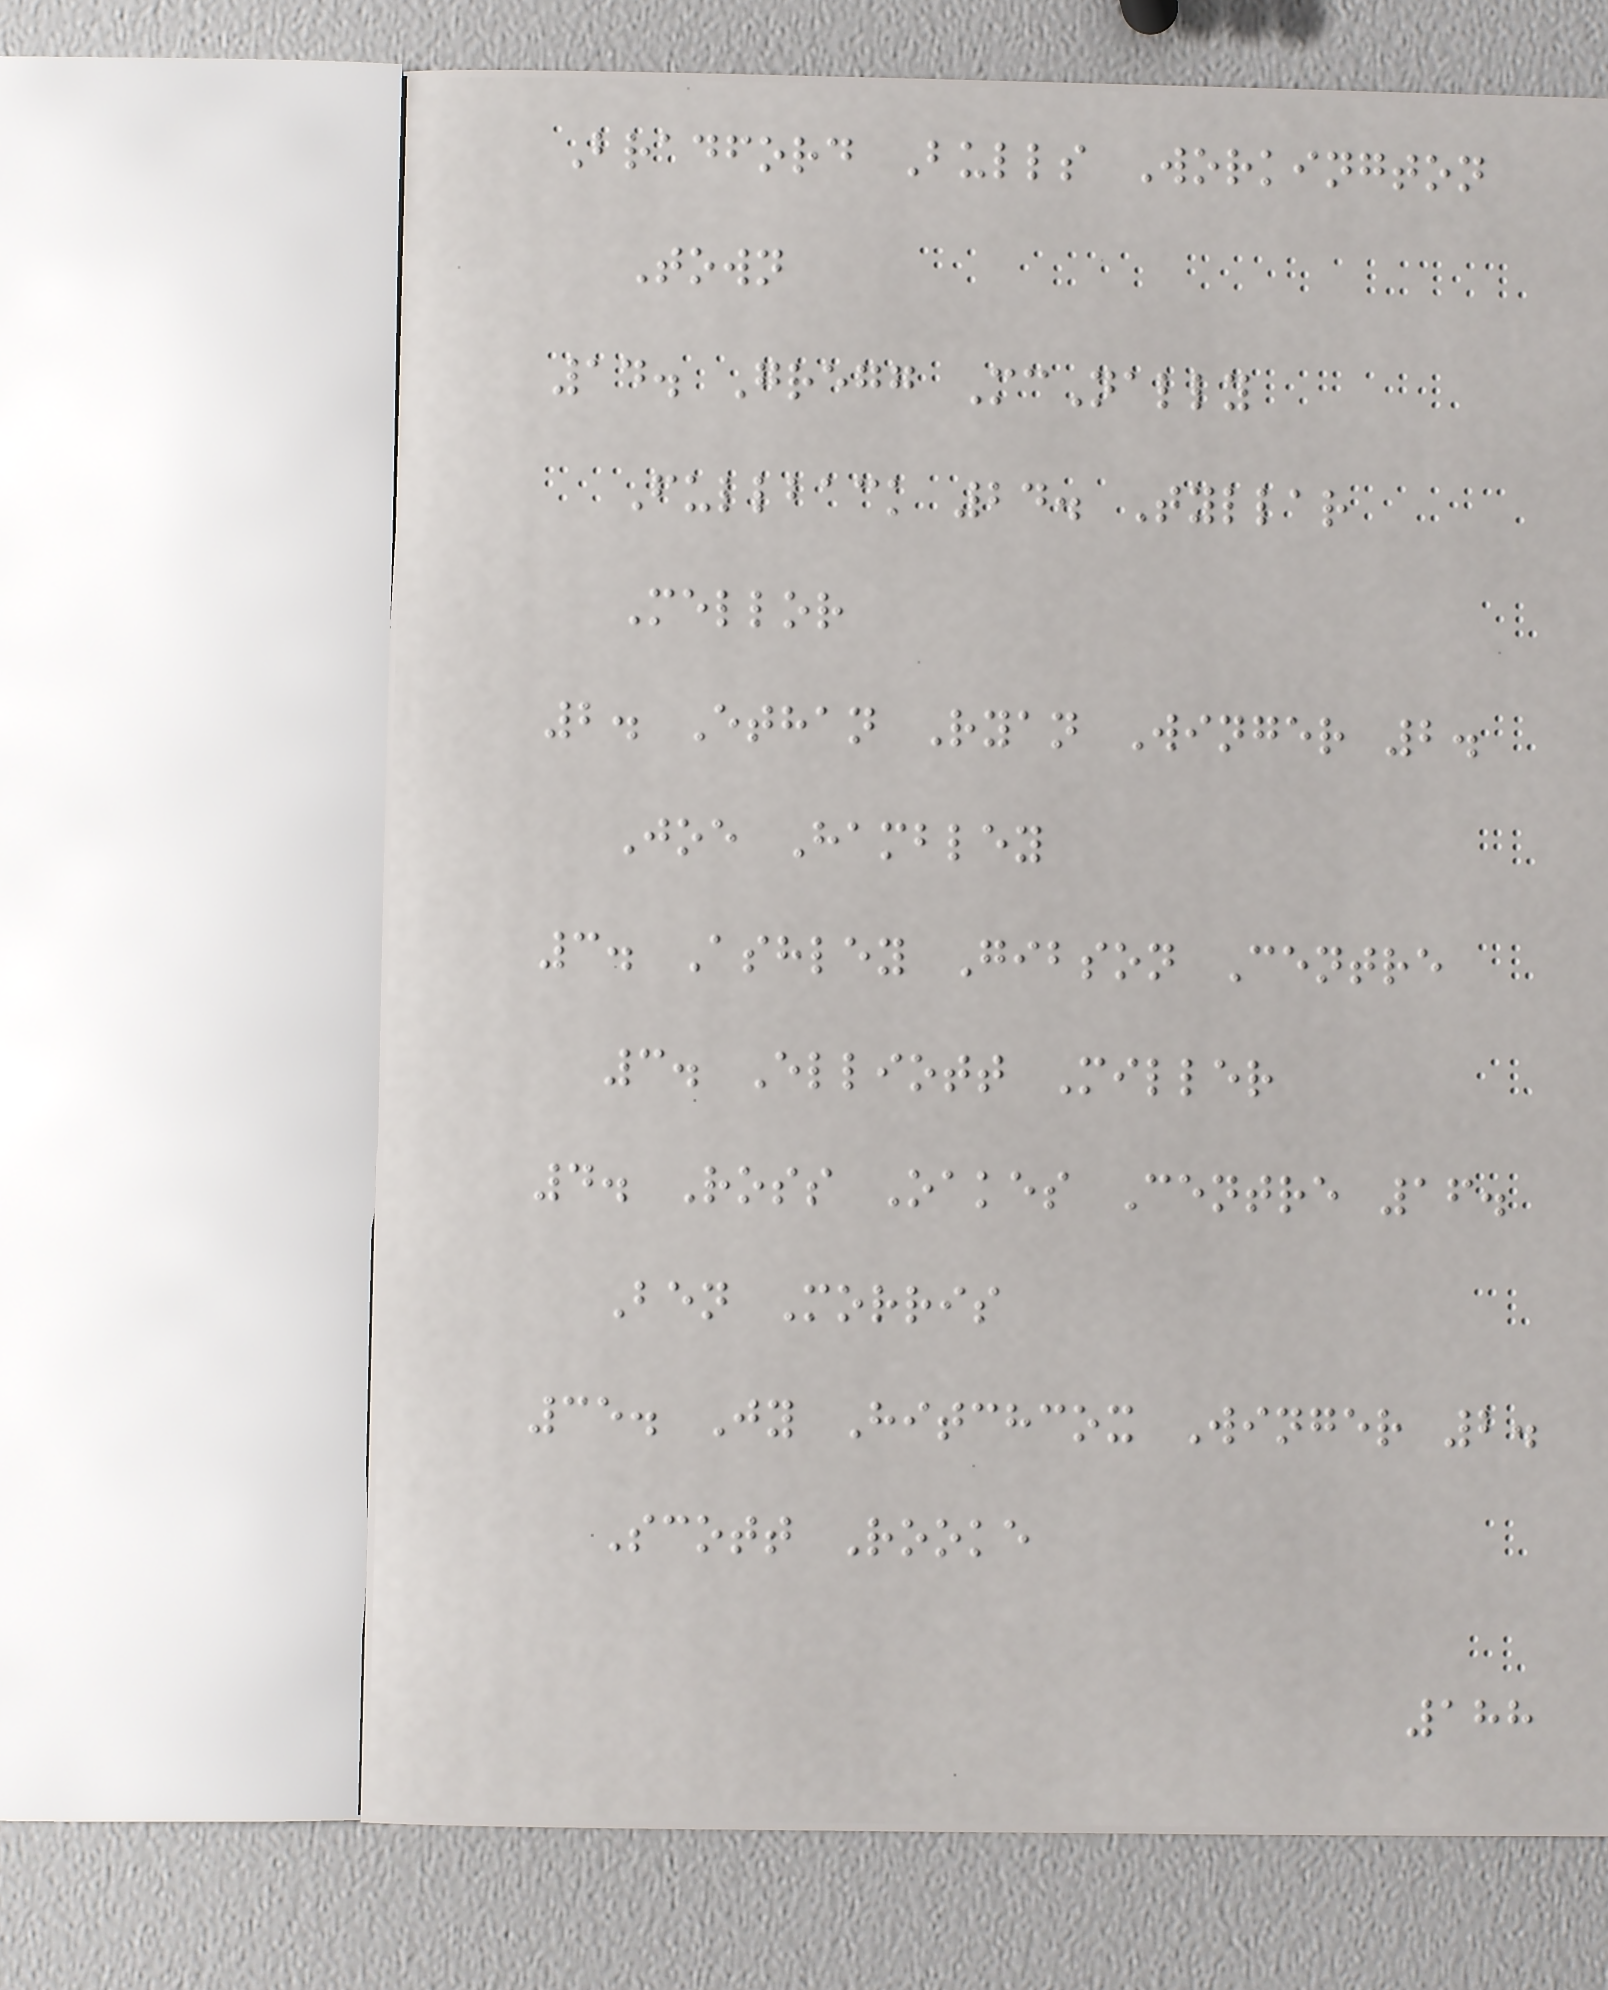Bradford Bulls Workington
Town
14. Gregg McNally
Fullback 24. Tyllar
Mellor
2. Ethan Ryan Winger 2.
Joe Hambley
3. Ashley Gibson Centre
3. Elliott Miller
4. Ross Oakes Centre 16.
Ben Morris
35. Jy Hitchcox Winger 2.
Scott Rooke
188
